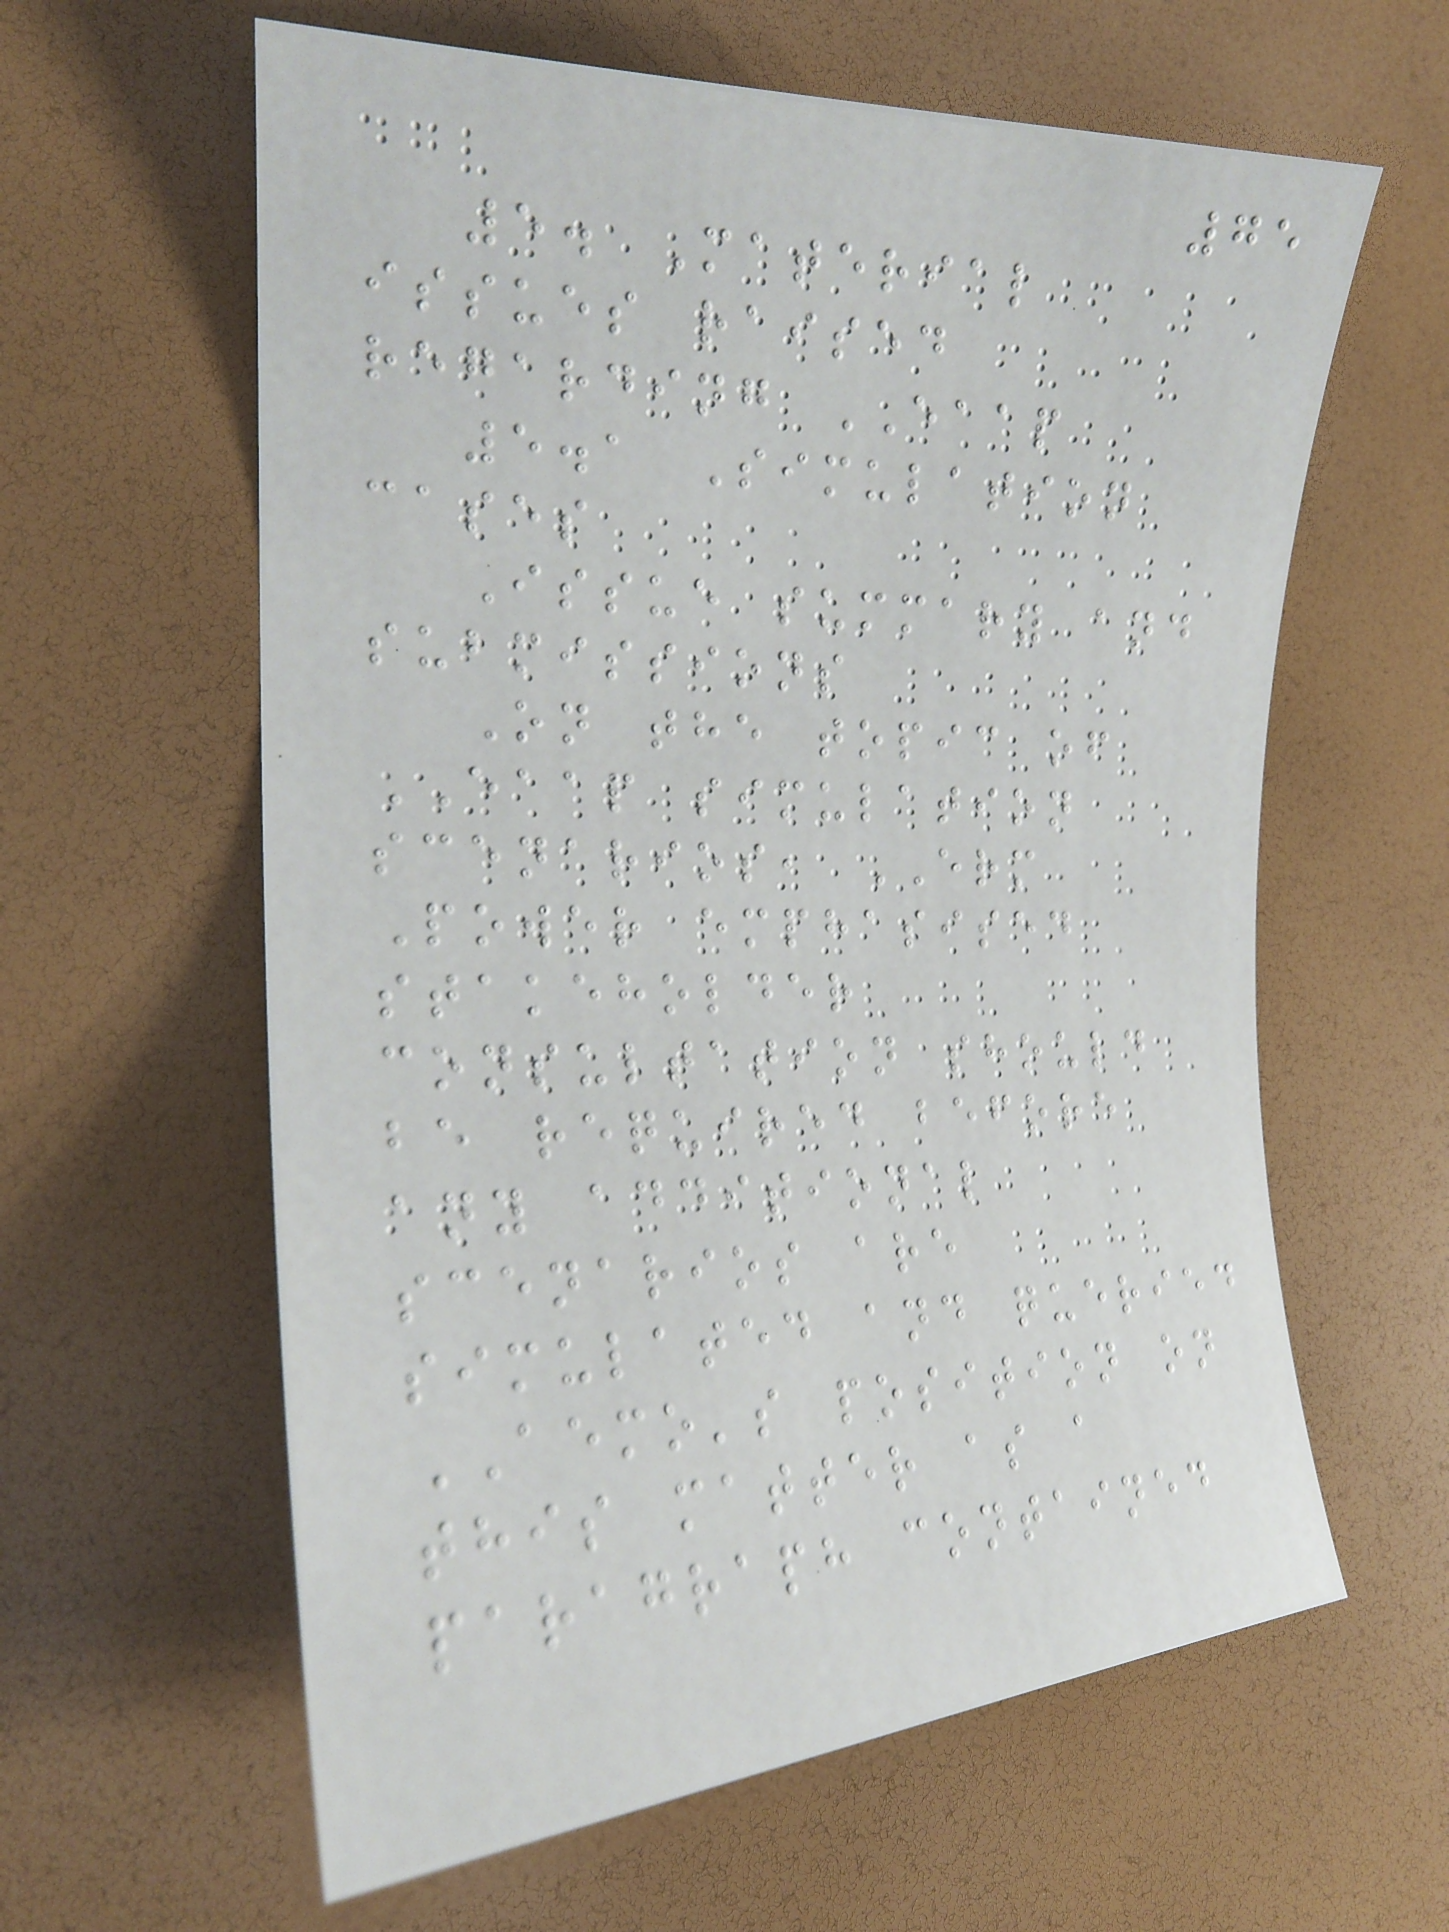75
5. Material
issues raised
regarding EAAP
5.1 Simulation
cases
Issue summary and
submissions
On the topic of
EAAP simulation
scenarios, ERM
Power emphasised
stakeholder
consultation should
be required before
any additional
scenarios are
simulated and queried
AEMO's position on
this matter as a
paragraph contained
